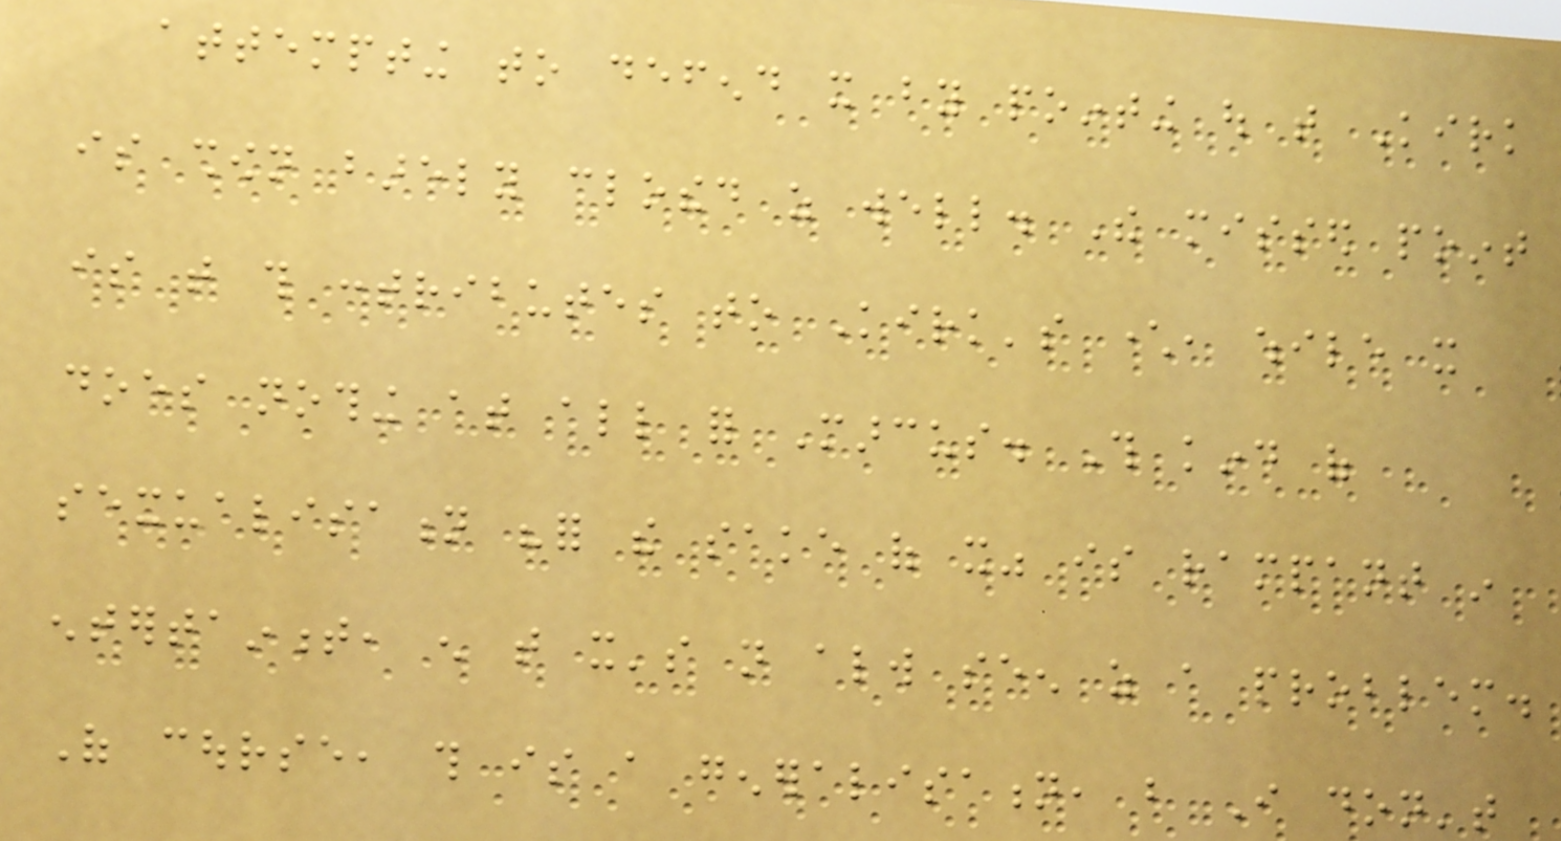attempting to defend it by pointing out that Kirk
is shown barely clothed as well. The missed point
is that this contributes to Kirk's character, while it
does nothing at all for Marcus. This kind of
sexualisation "for the sake of it" is rampant in
entertainment, enough that it's not always seen as a problem.
Of course, this is a generalisation, but I don't
